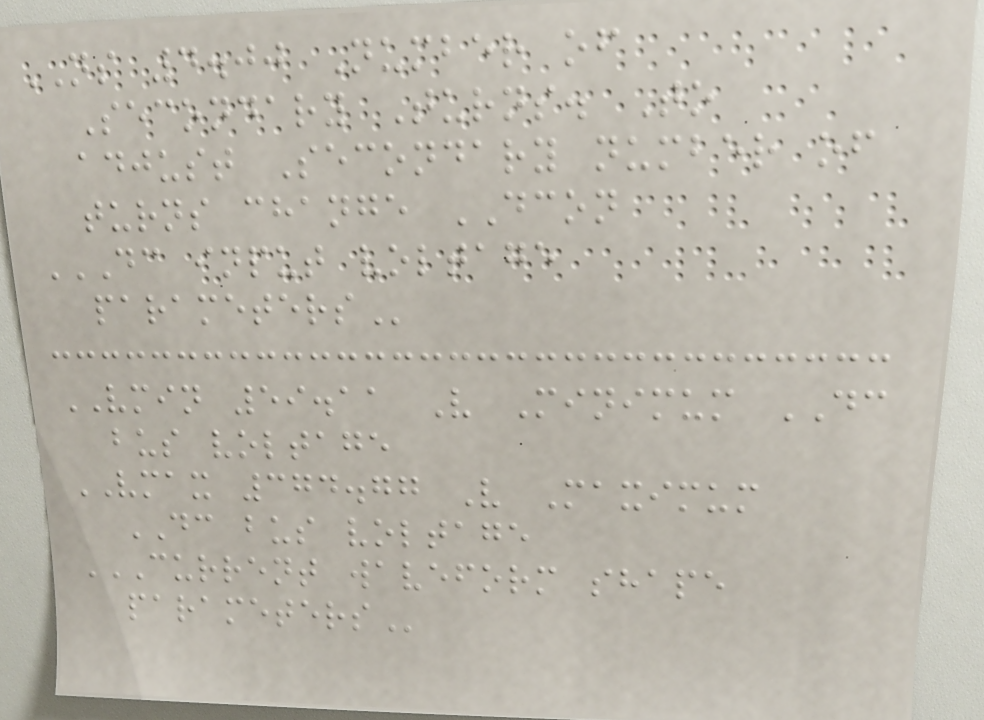NS 4.00 Number of
Secondary Turns. To
adjust Secondary number of
turns change DCON
DC INPUT VOLTAGE
PARAMETERS
VMIN 59.11 V Minimum DC
bus voltage
VMAX 374.77 V Maximum
DC bus voltage
CURRENT WAVEFORM SHAPE
PARAMETERS
